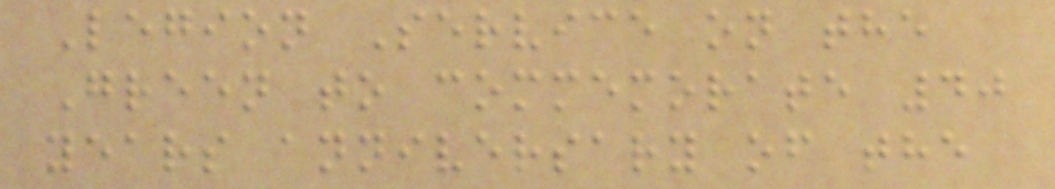Legion Service on the
Green to commemorate 40
years anniversary of the
